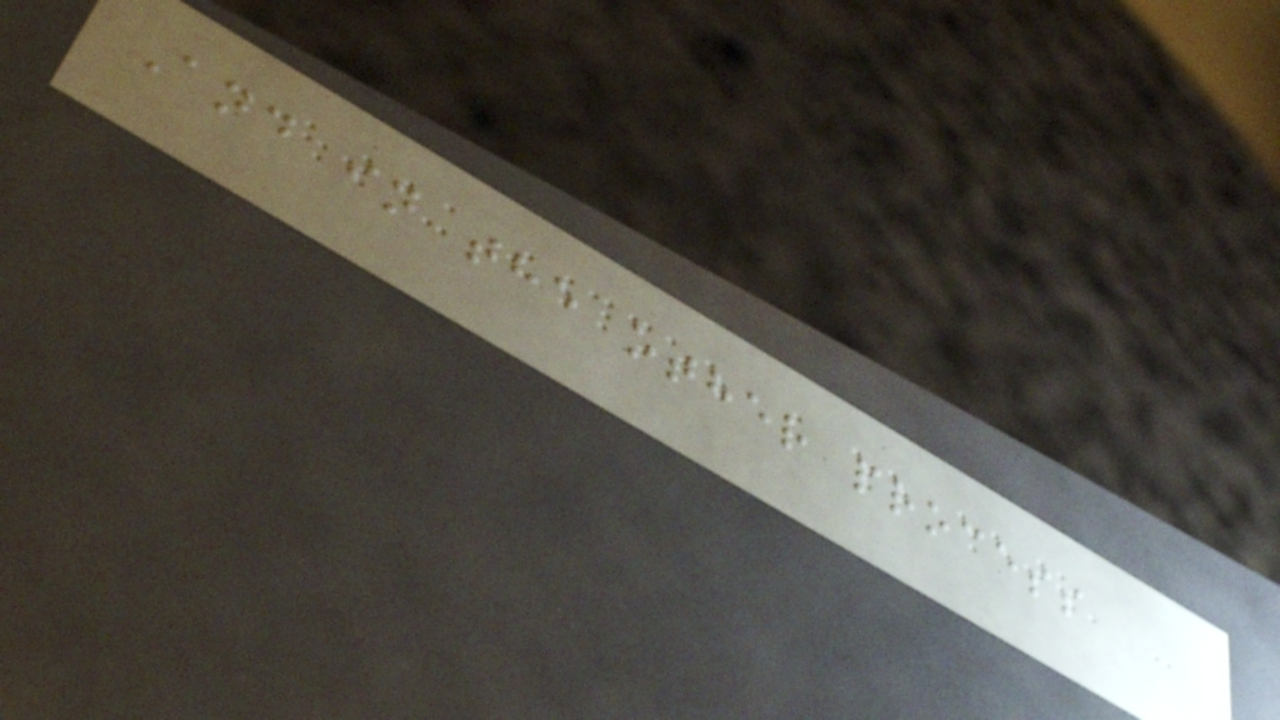And in the other process
